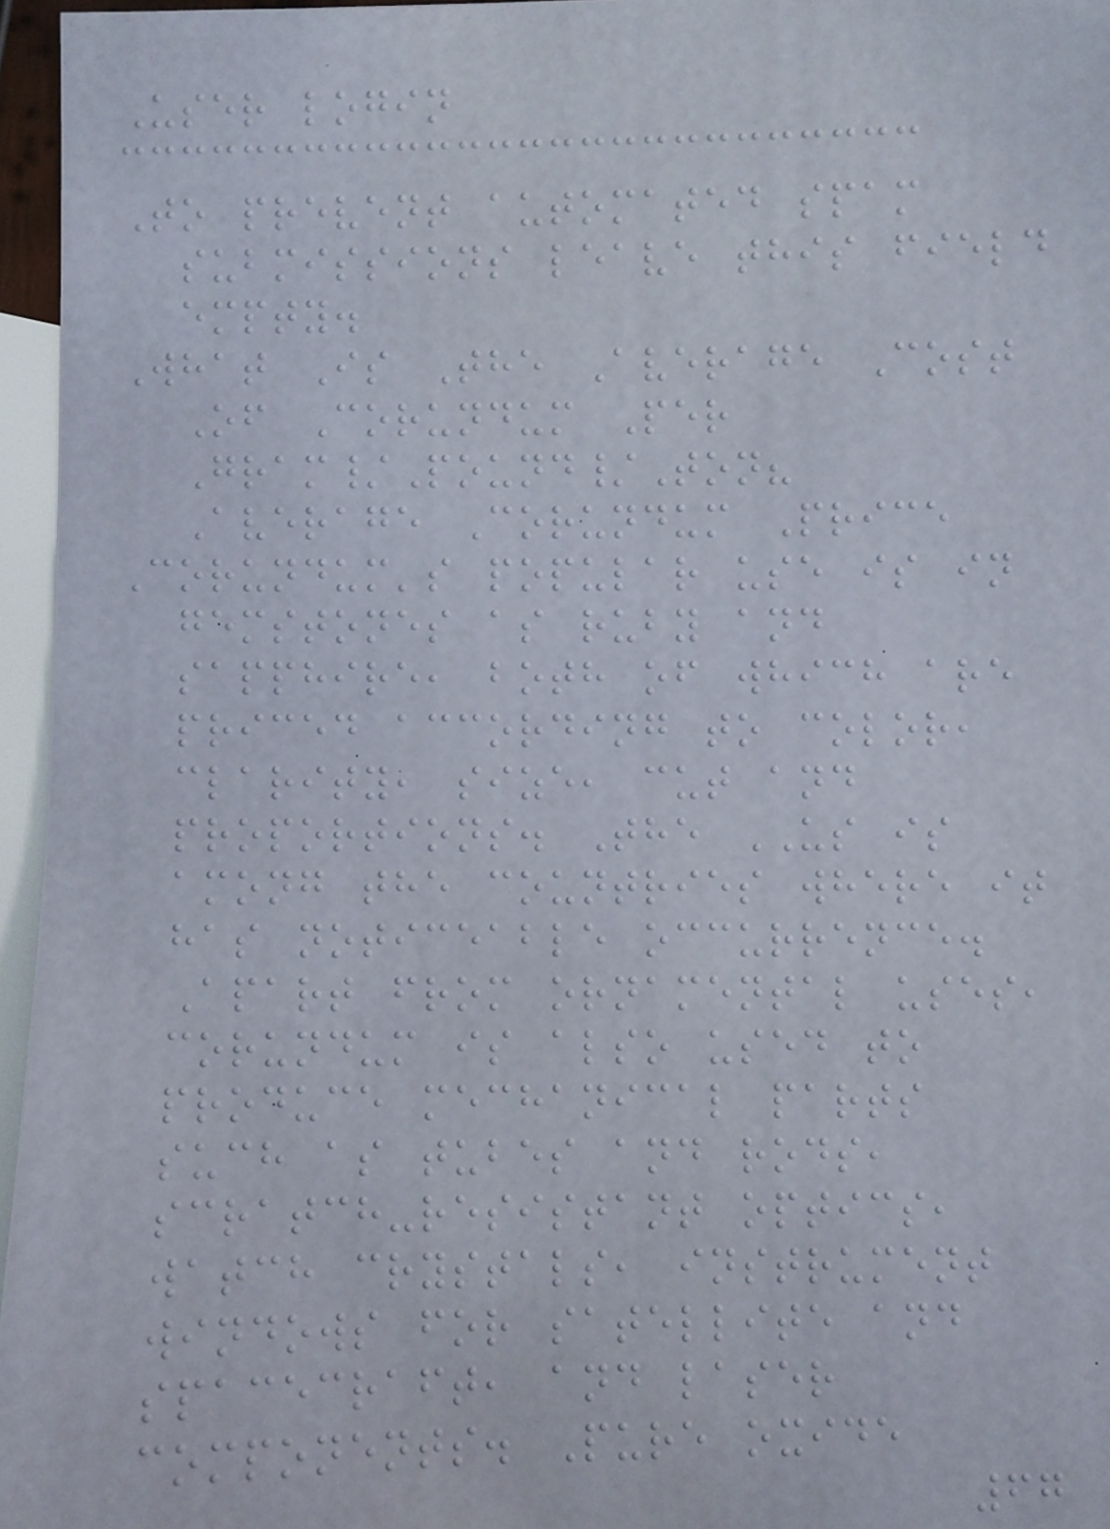User login
To prevent automated spam
submissions leave this field
empty.
What Is The Average Cost
Of Corundum Per
Gram/Pound/Ton?
Average Corundum Price
Corundum's popular use is in
gemstones as ruby and
sapphire, both of which are
priced according to color,
clarity, size, cut and
proportions. The US is
among the countries where it
has noticeable occurrence.
Apart from ornamental uses,
corundum is also used to
produce mechanical parts
such as tubes and rods,
scratch-resistant optics,
watch crystals, instrument
windows for satellite and
spacecraft, and laser
components. Pure oxide
67
